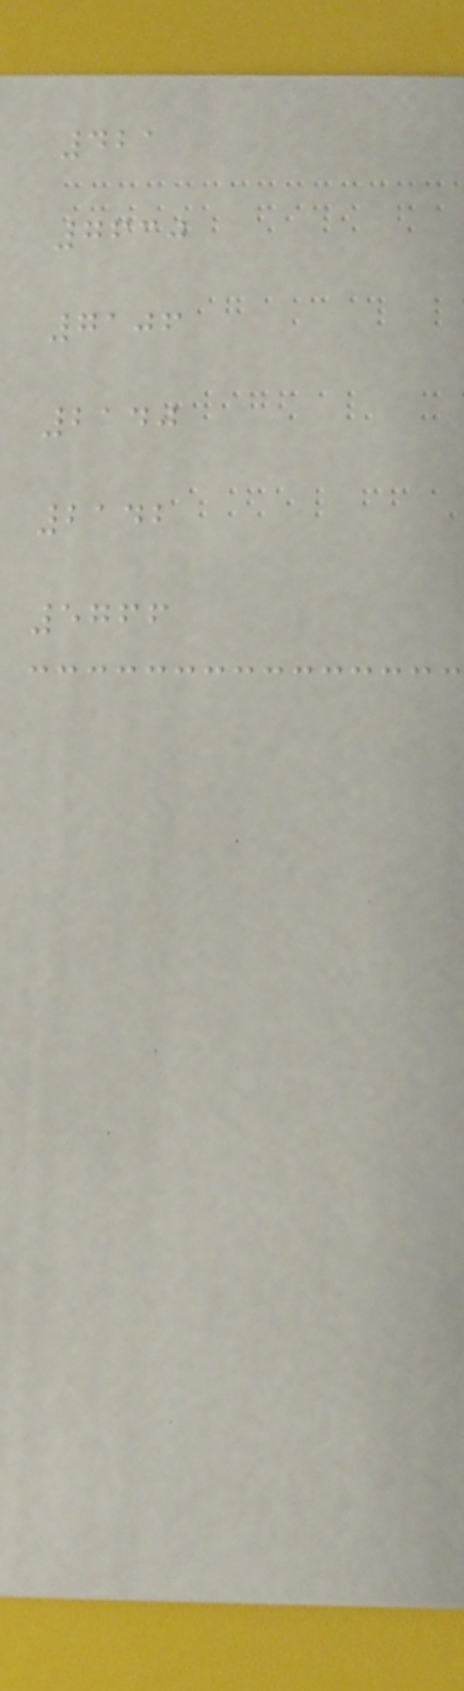421
7630
7106
2140
2142
5766
